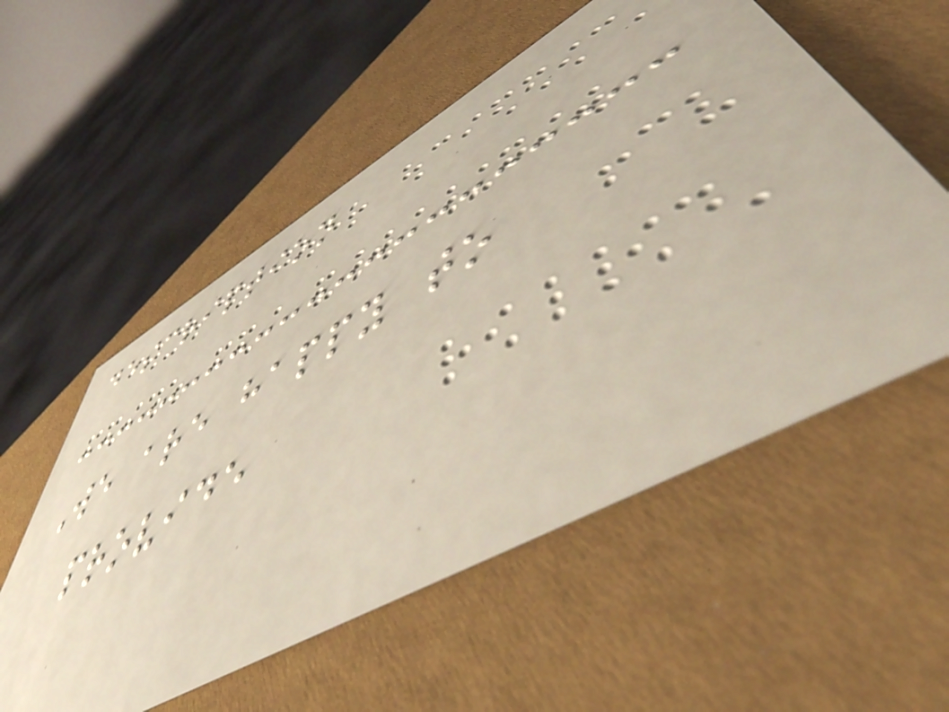description
We are happy to
provide
